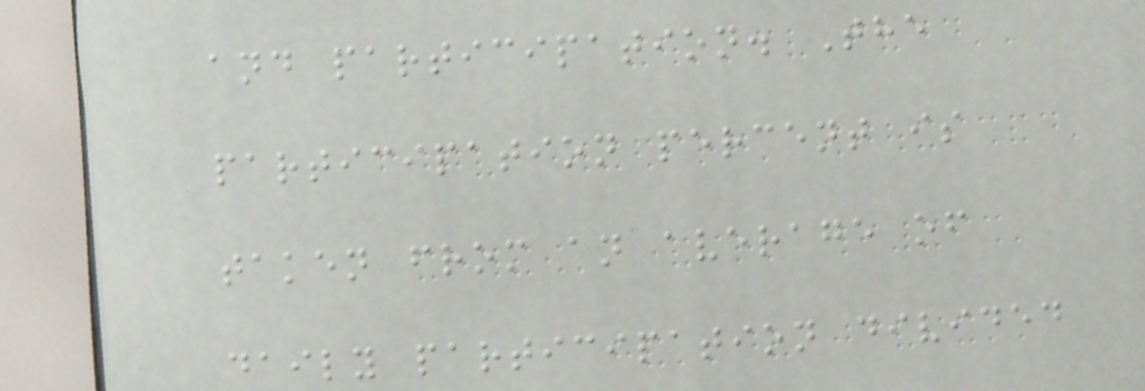and participation. The
participation percent is
taken from an average of
daily participation divided
